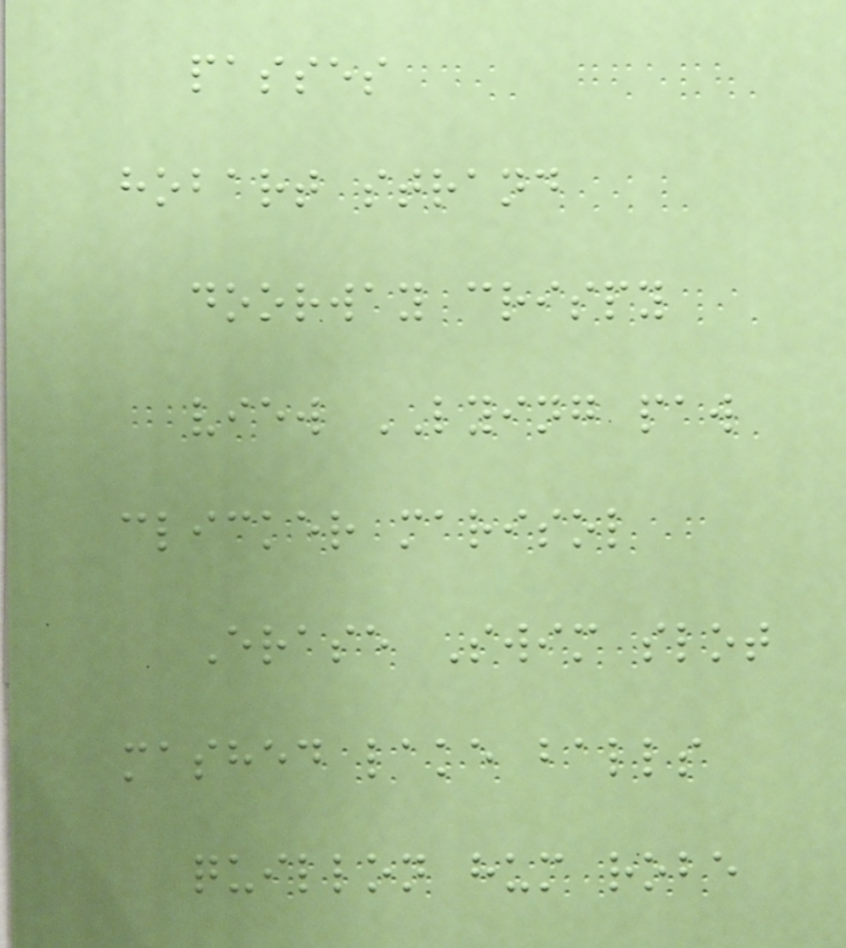passes
hobart strand
doorway crispy
view LYING paw
clicker marisol
Erase Swim slot
mashed lake balls
quillon hum robe
